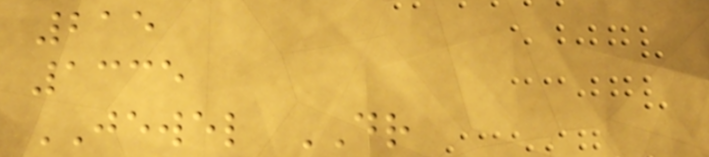215
1335
JEWEL DR
